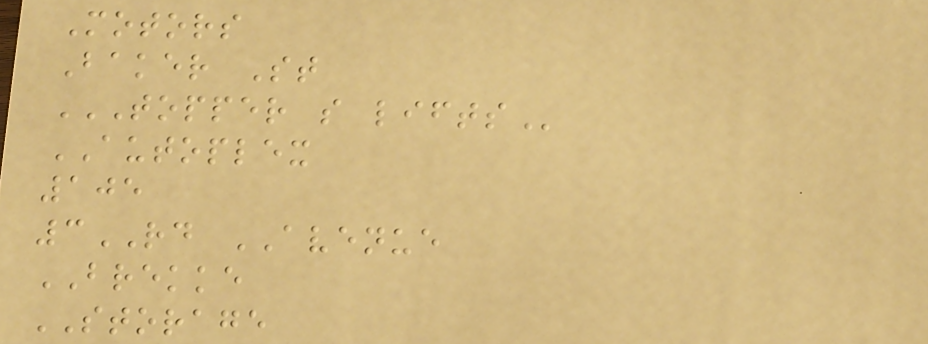Motors
Baker St
TOPPER S LIFTS
AUTOPLEX
105
3RD AVENUE
BREKKE
STORAGE
